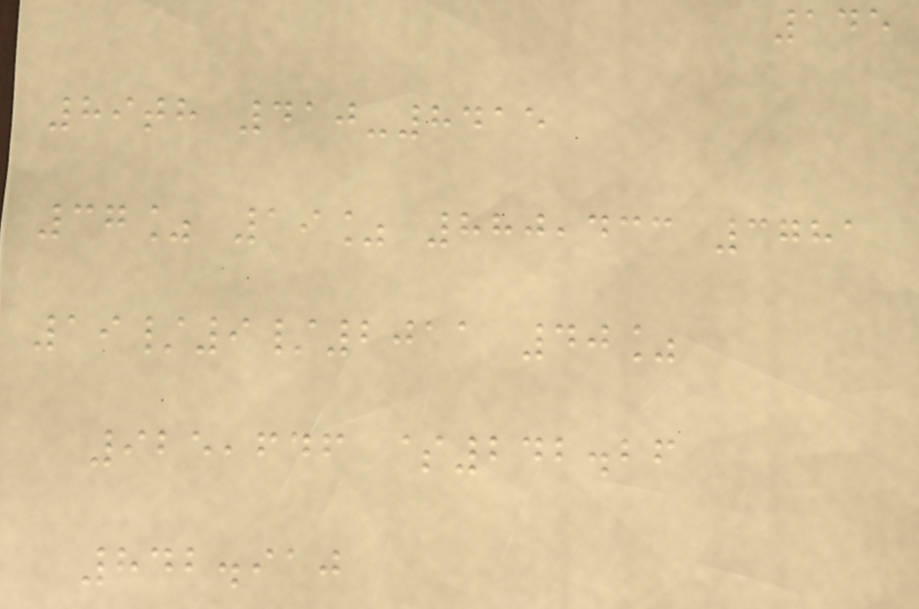145
89th 410-8415
37% 19% 880,433 3781
19/9/2011 40%
925,646 $242.26
842.910
